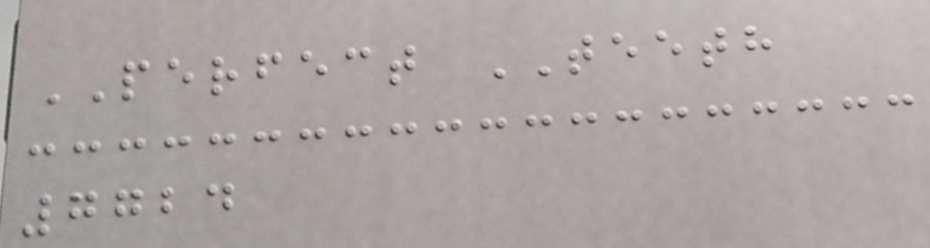PERFECT TEETH
7724
